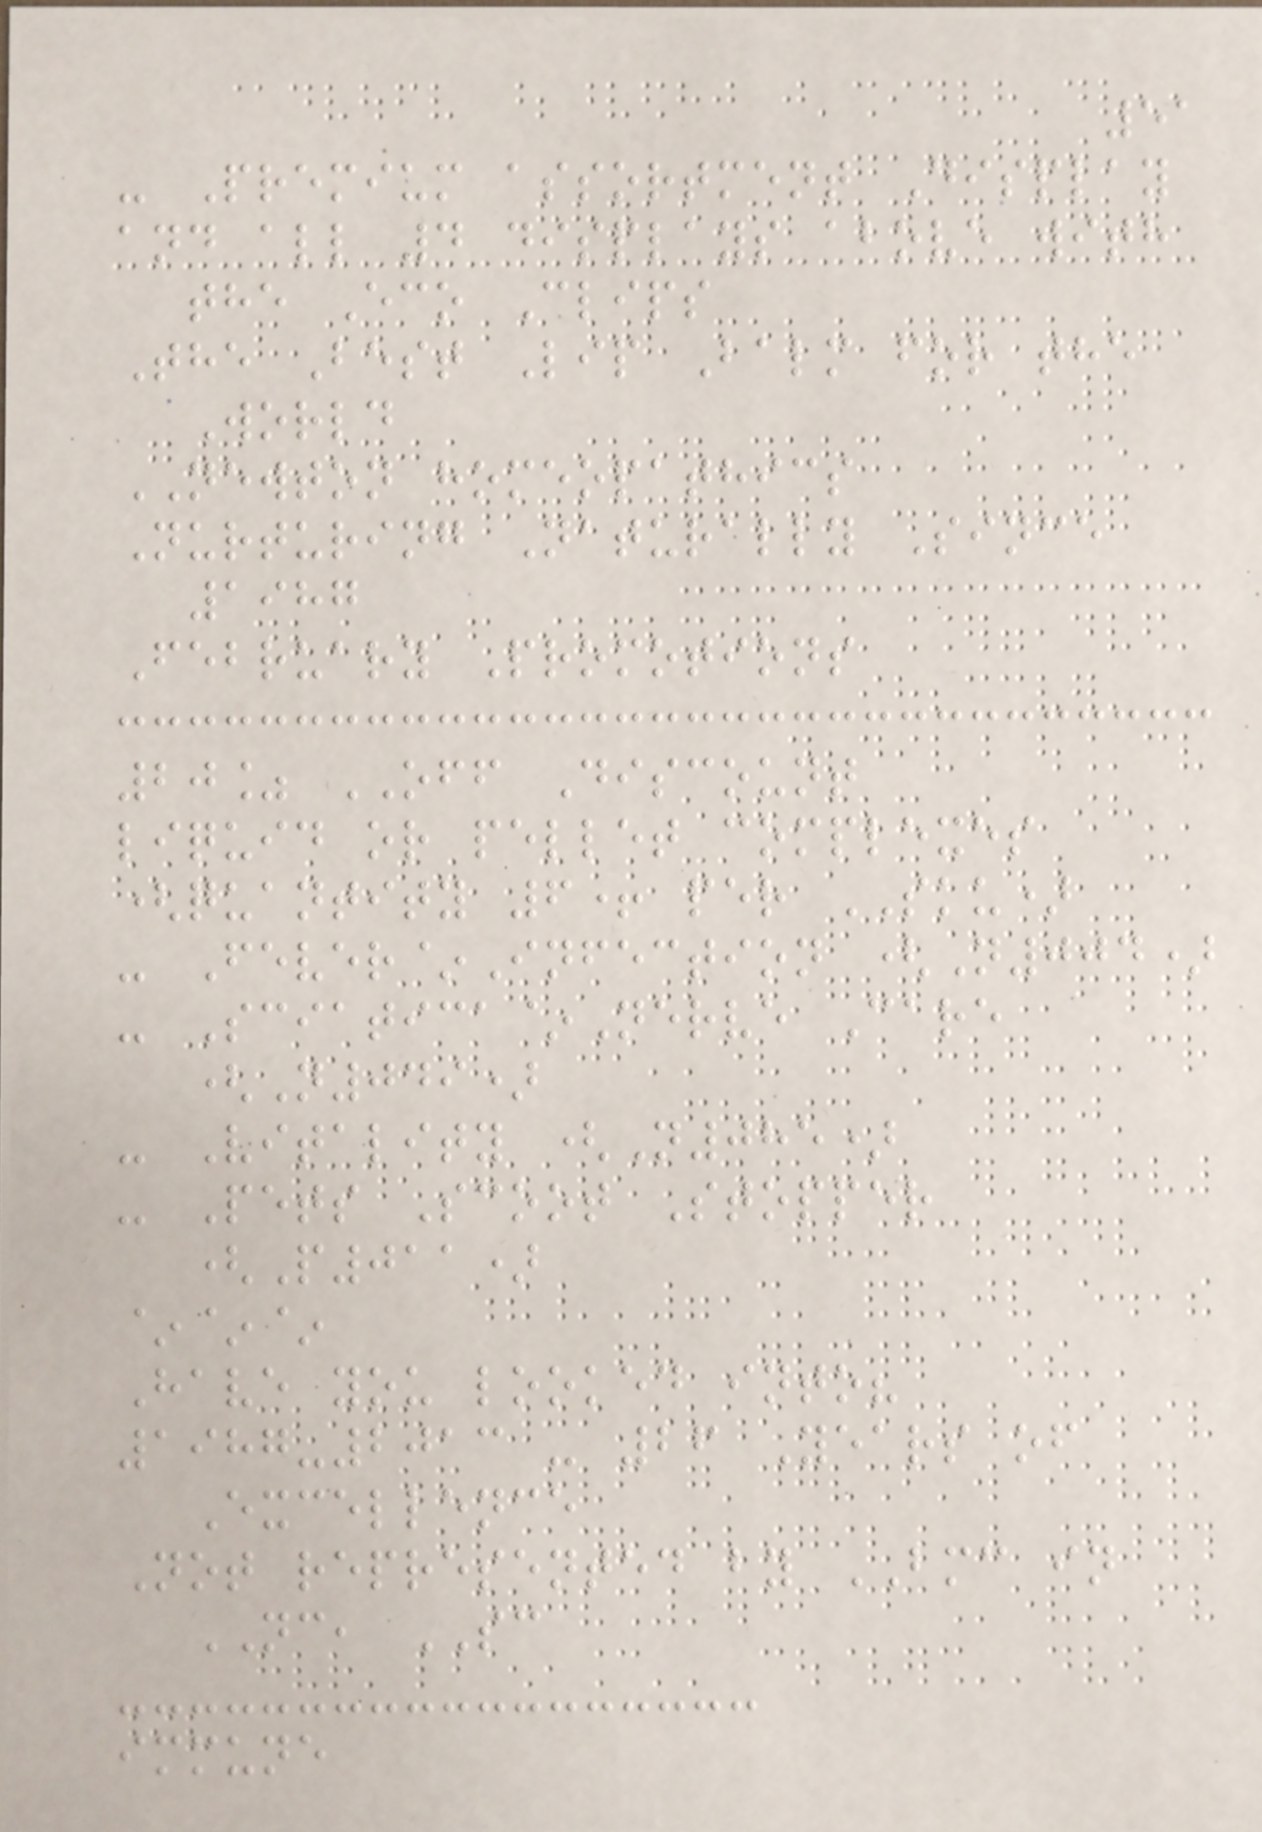51
- Premium assortment Display
and all 4 displays above with
the Eco Clips
The Best Lip Balm for the
World
NEWTON homeopathics
Nurturing Naturally Since
1987
February Promotions
20% OFF Discount
liquid or pellet complexes
(quantity 6+ per SKU)
- Fever~Infection (N004)
- Sciatica~Nerve Care
(N049)
- Vitality (N085)
- Pets Scoot Stopper
(P011)
~~~
Have you looked into?
1987-2013 - 26 Years of
Excellence
Not represented by BMC in
NC, SC
immune
